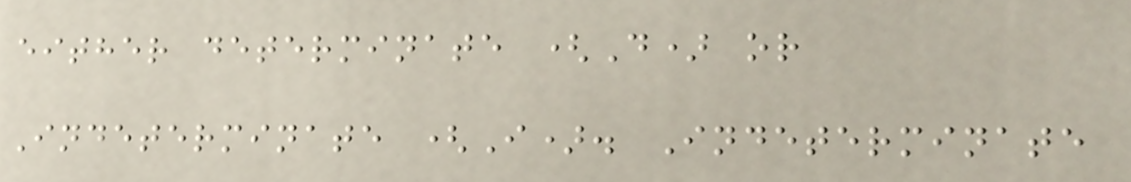either determinate (D) or
Indeterminate (I). Indeterminate
